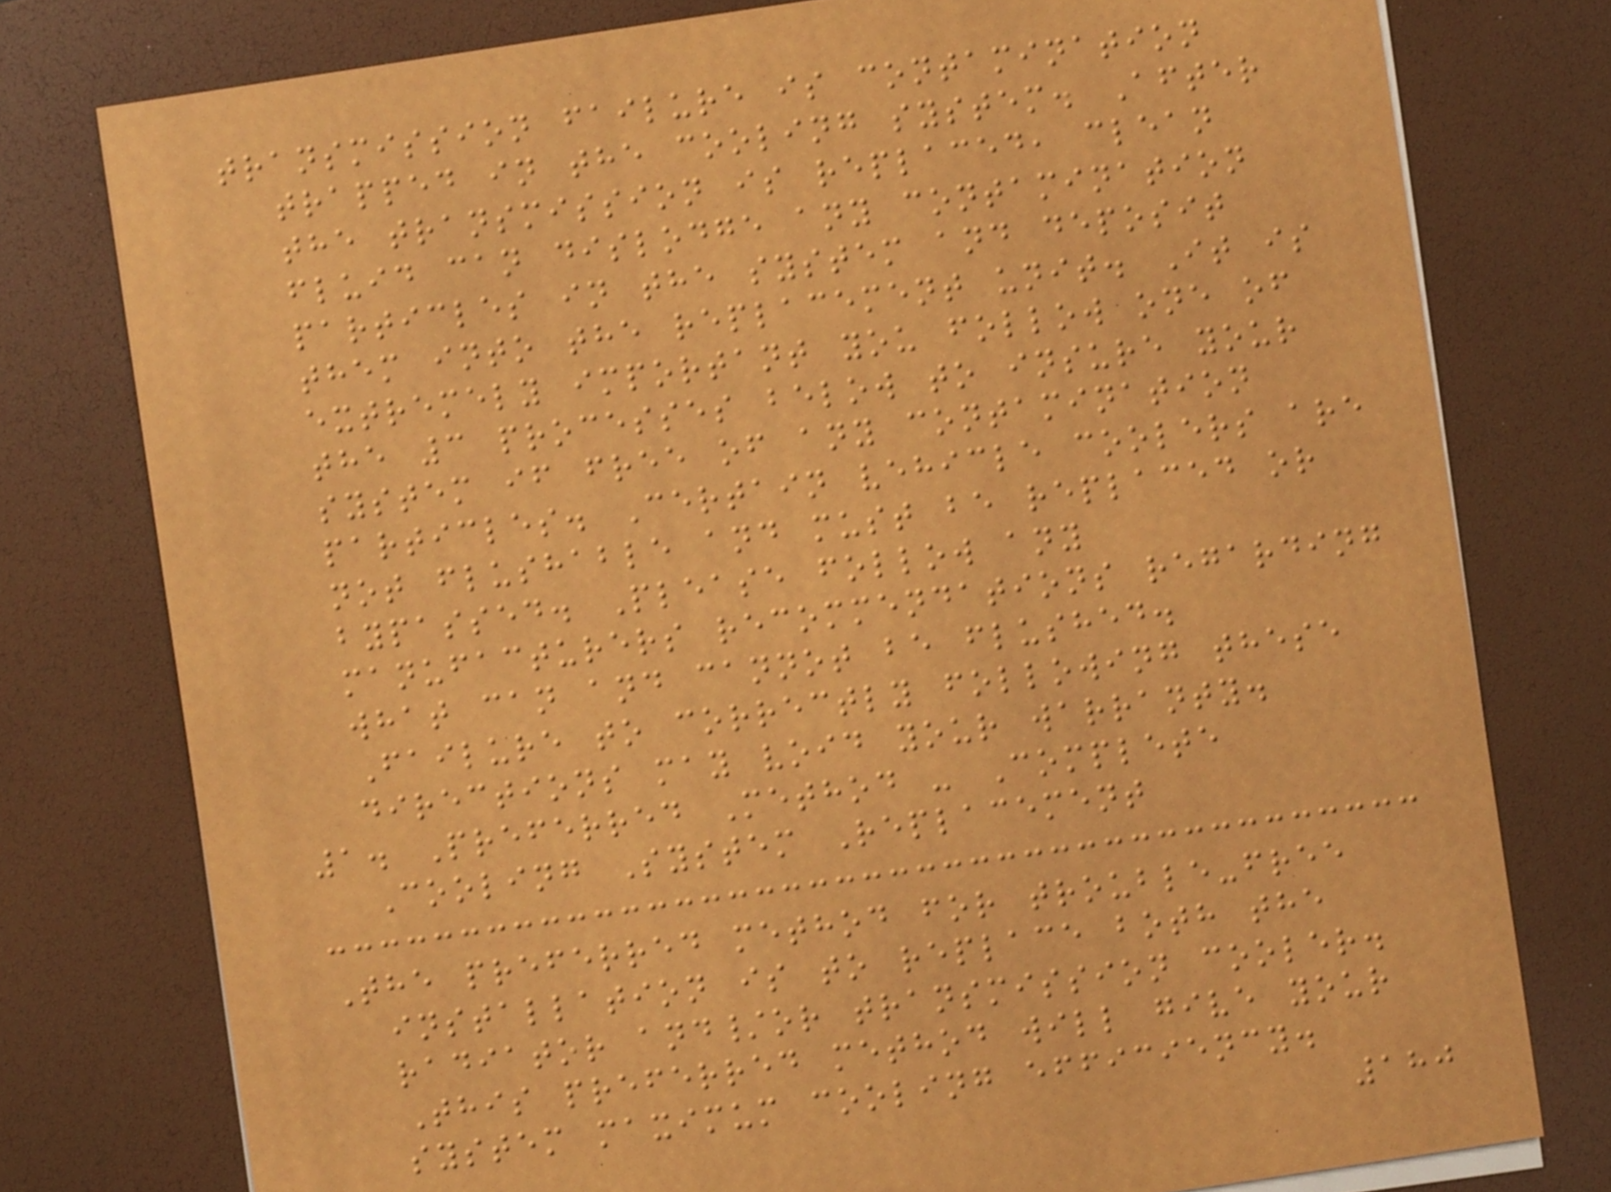transmission failure is contamination
trapped in the cooling system. After
the transmission is replaced, clean
fluid can dislodge any contamination
particles in the system and deposit
them into the replacement unit. It is
extremely important you follow one of
the 3 processes below to insure your
system if free of any contamination
particles. Certain vehicle coolers are
not flushable and must be replaced or
bypassed. Please follow any
manufacturers recommendations regarding
what can and cannot be flushed.
Failure to correctly following these
directions may void your warranty.
1. Preferred Method - Complete
Cooling System Replacement
The preferred method for trouble-free
installation is to replace both the
radiator and/or transmission cooler.
This preferred method will give your
system maximum cooling efficiency.
180
